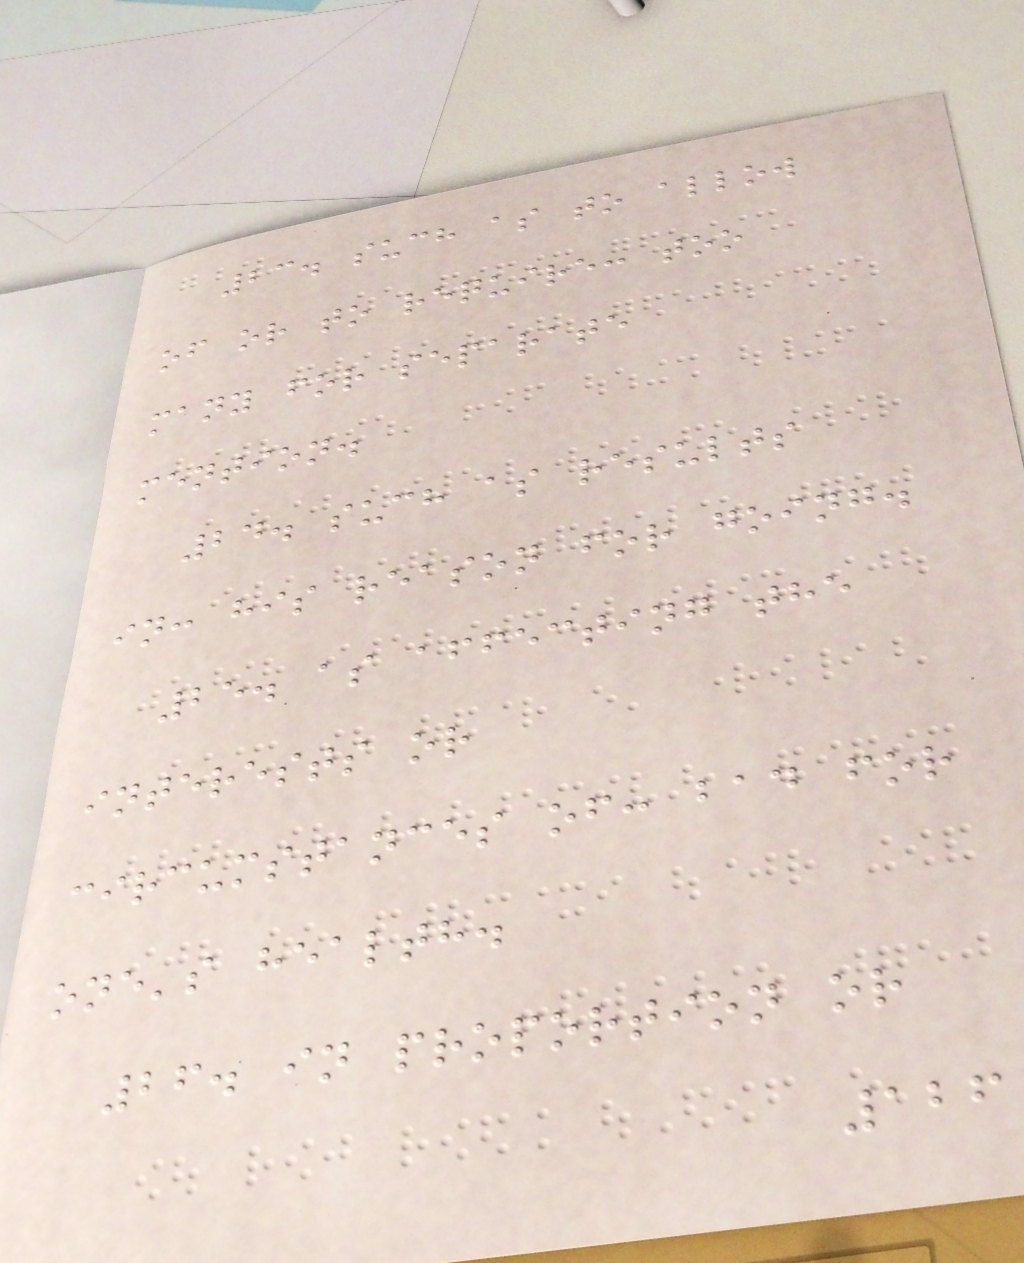23. such as to allow
of or to require: too
many for separate
mention.
24. such as results
in: his reason for going.
25. as affecting the
interests or
circumstances of: bad for
one's health.
26. in proportion or
126
